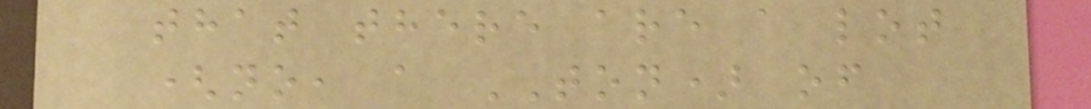that there are a lot
(no, a TON) of
